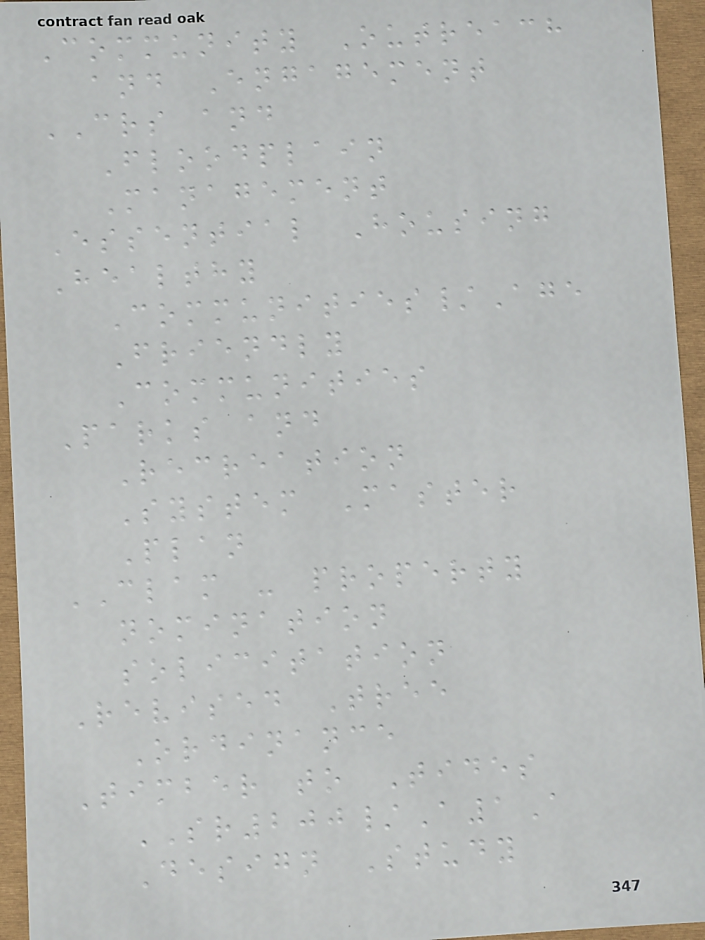Community Outreach
and Engagement
CRS and
Floodplain
Management
Essential Housing
Healthy
Communities/Age
Friendly
Communities
Parks and
Recreation
System Master
Plan
CLAM - property
nomination
solicitation
Revised Tree
Ordinance
Timber to Tides
SR200/A1A
Design Study
